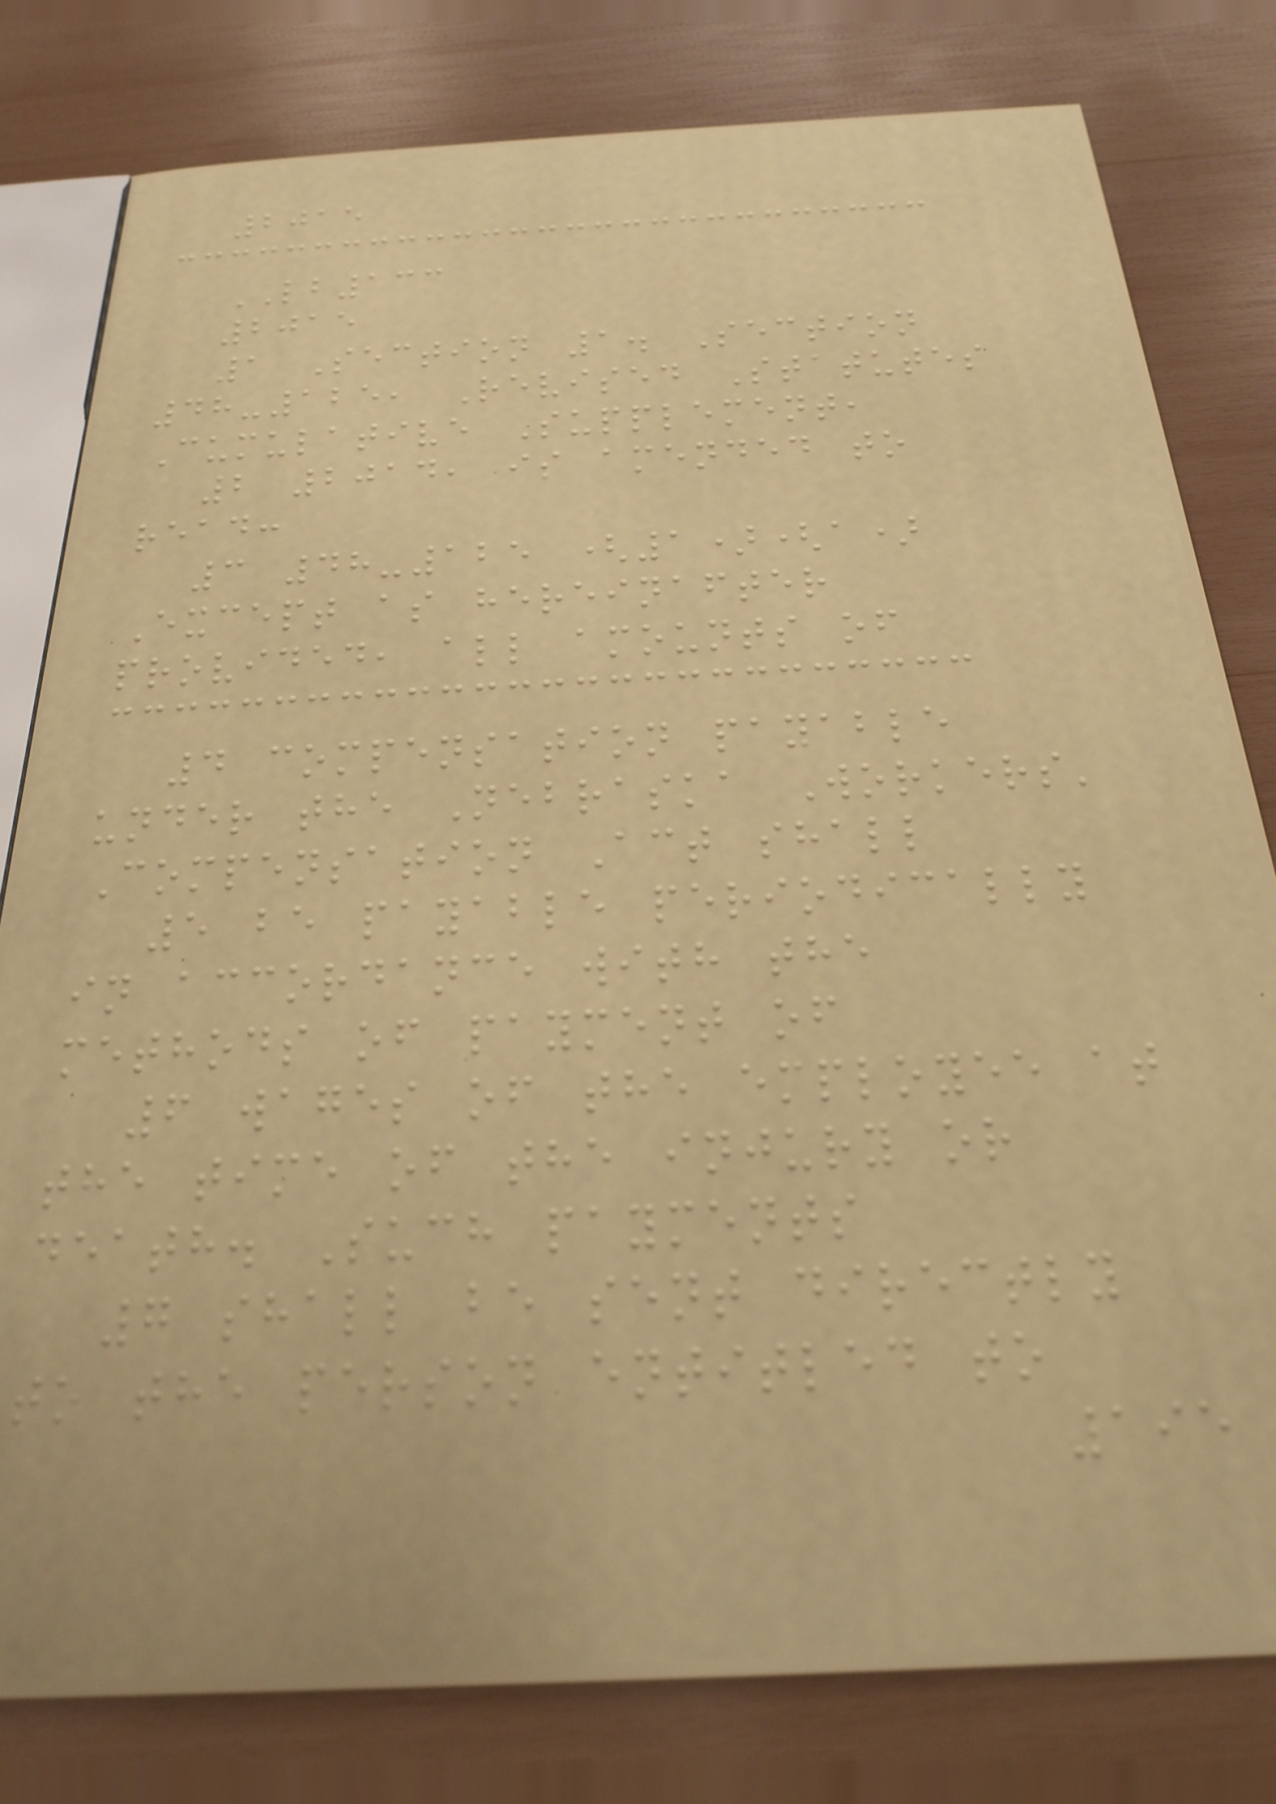2015
LB133
2015
1 Section 1. Section
48-125, Revised Statutes
Cumulative Supplement,
2 2014, is amended to
read:
3 48-125 (1)(a)
Except as hereinafter
provided, all amounts of
4 compensation payable
under the Nebraska Workers'
Compensation Act shall
5 be payable periodically
in accordance with the
methods of payment of
6 wages of the employee at
the time of the injury or
death. Such payments
7 shall be sent directly
to the person entitled to
195
